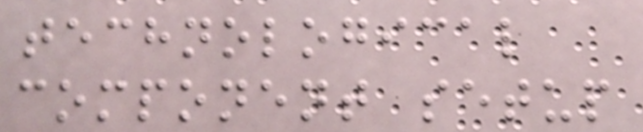technological
component setup
